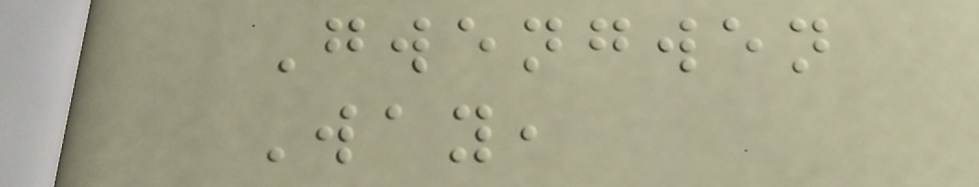Gwengwen
Way,
